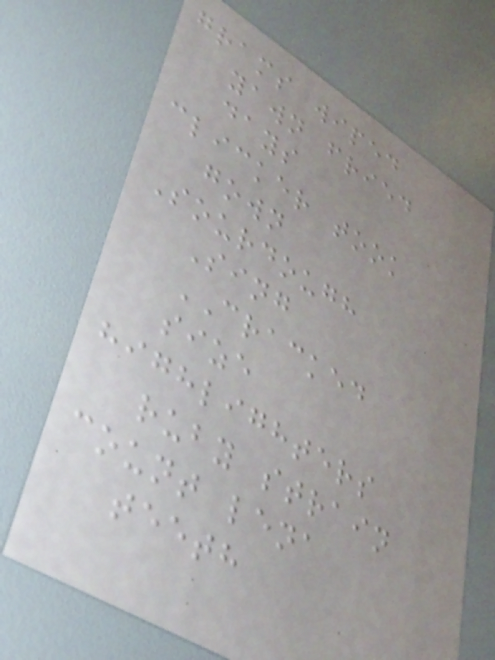grams wiped
yawn fried
days
clicker took
gown
Sourdough
Sing
CRACKED
size
highlighters
ruby strain
count lena
teeth
